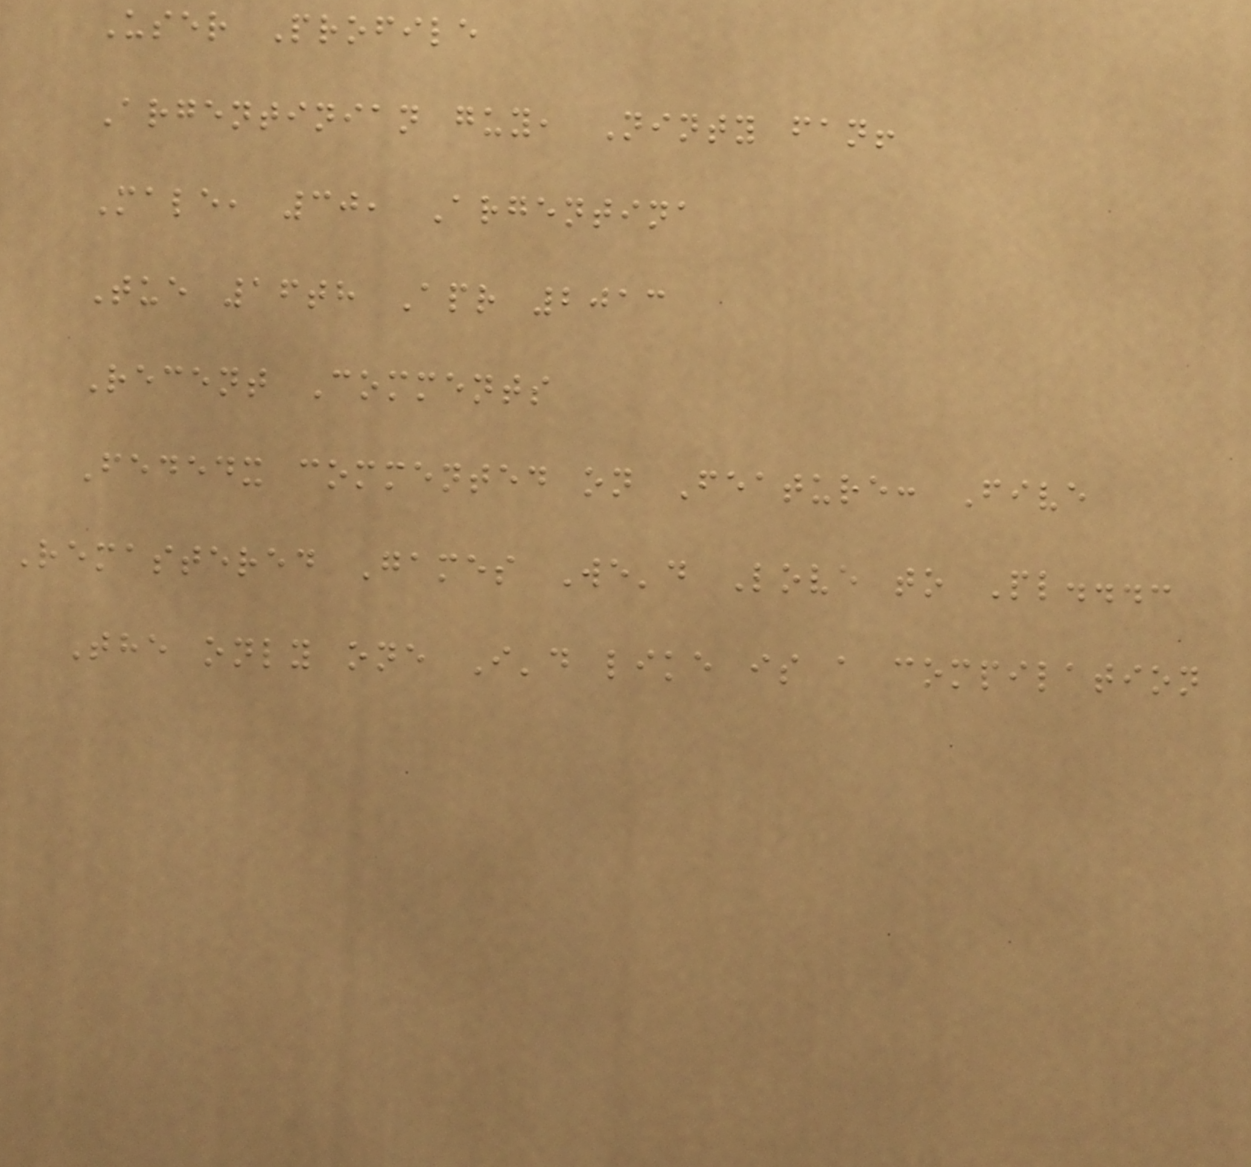User Profile
Argentinian guy, Ninty fan!
Male, 30, Argentina
Tue 16th Apr 2013
Recent Comments
Fededx commented on Feature: Five
Remastered Games We'd Love to Pl...:
The only one I'd like is a compilation
